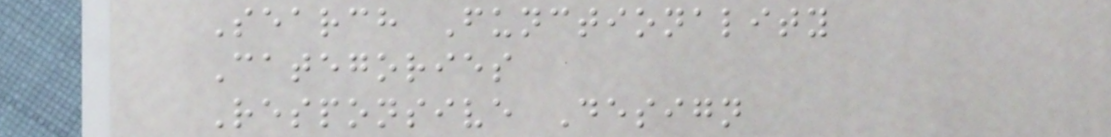Search Functionality
Categories
Responsive Design
